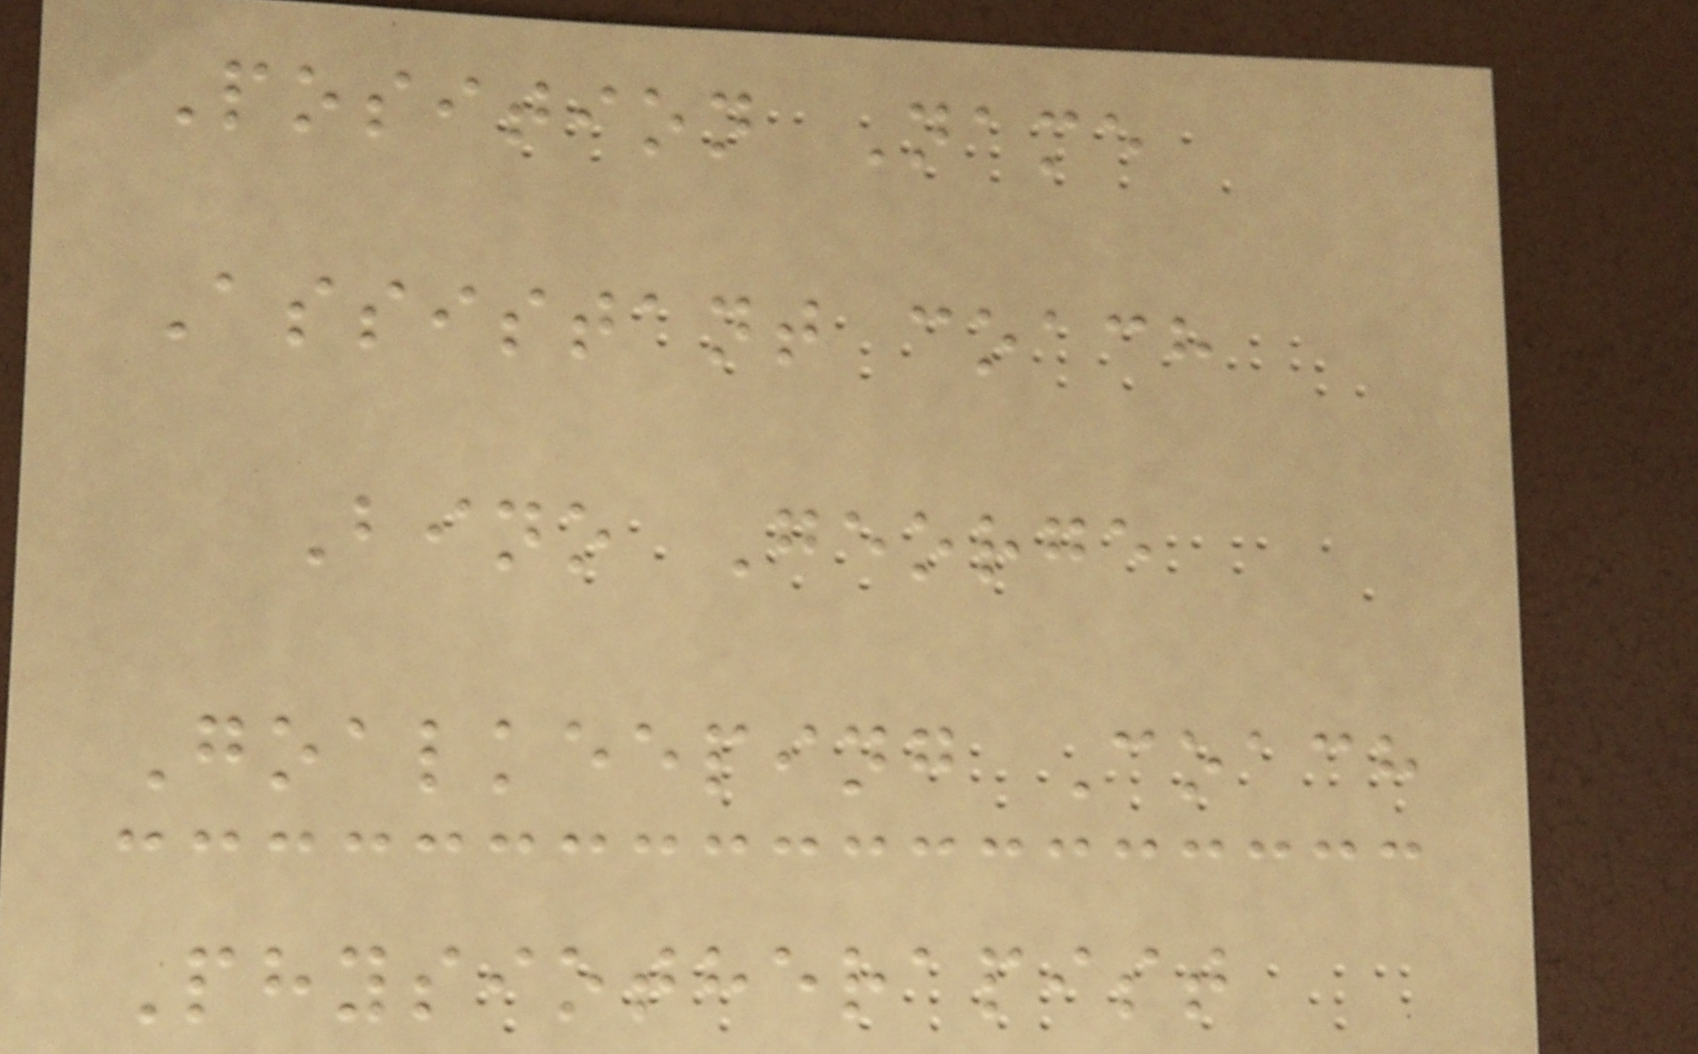Position Name
Assistant coach
Bino George
Goalkeeping Coach
Physiotherapist
